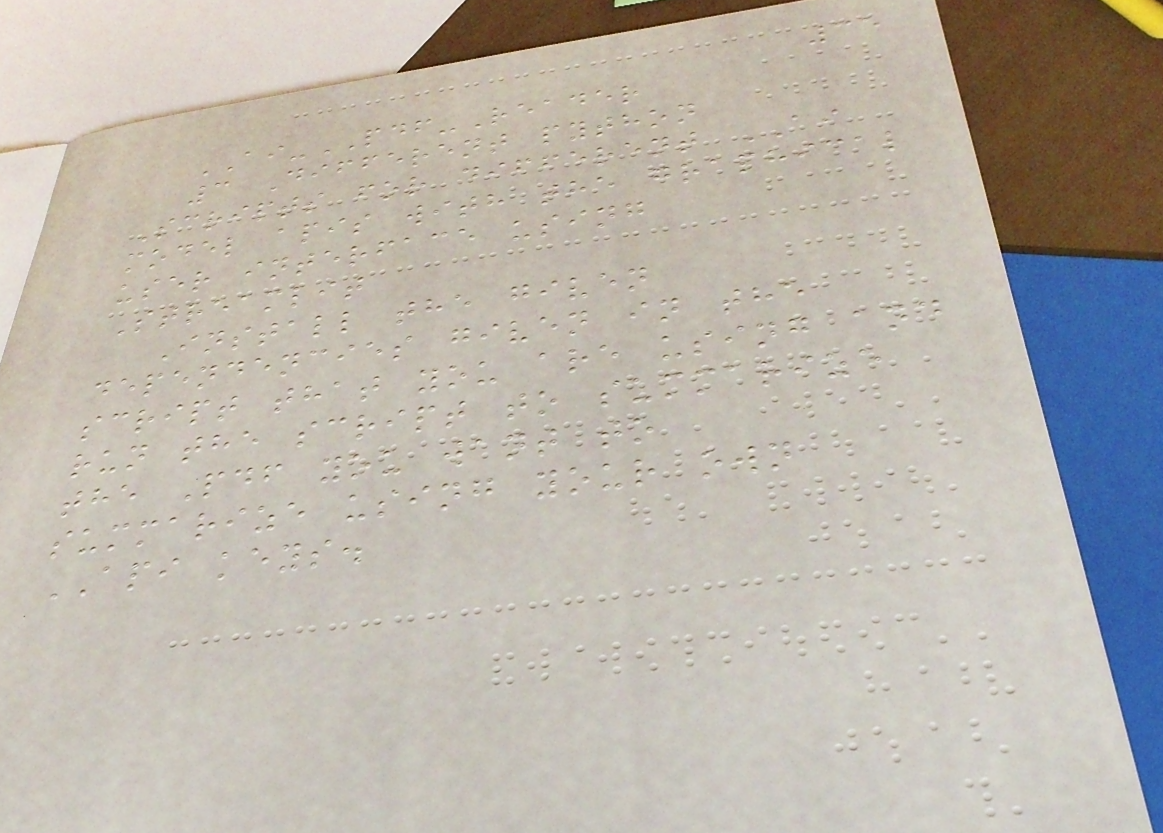35
AI-PDF-Reader
3 Different python
Scripts for different AI
model apis with the graphical
user interface using
Streamlit
Install the given
dependencies given in the
script that you are using and
run the script to summarize
the Pdf you want to
summarize using your own
API keys.
